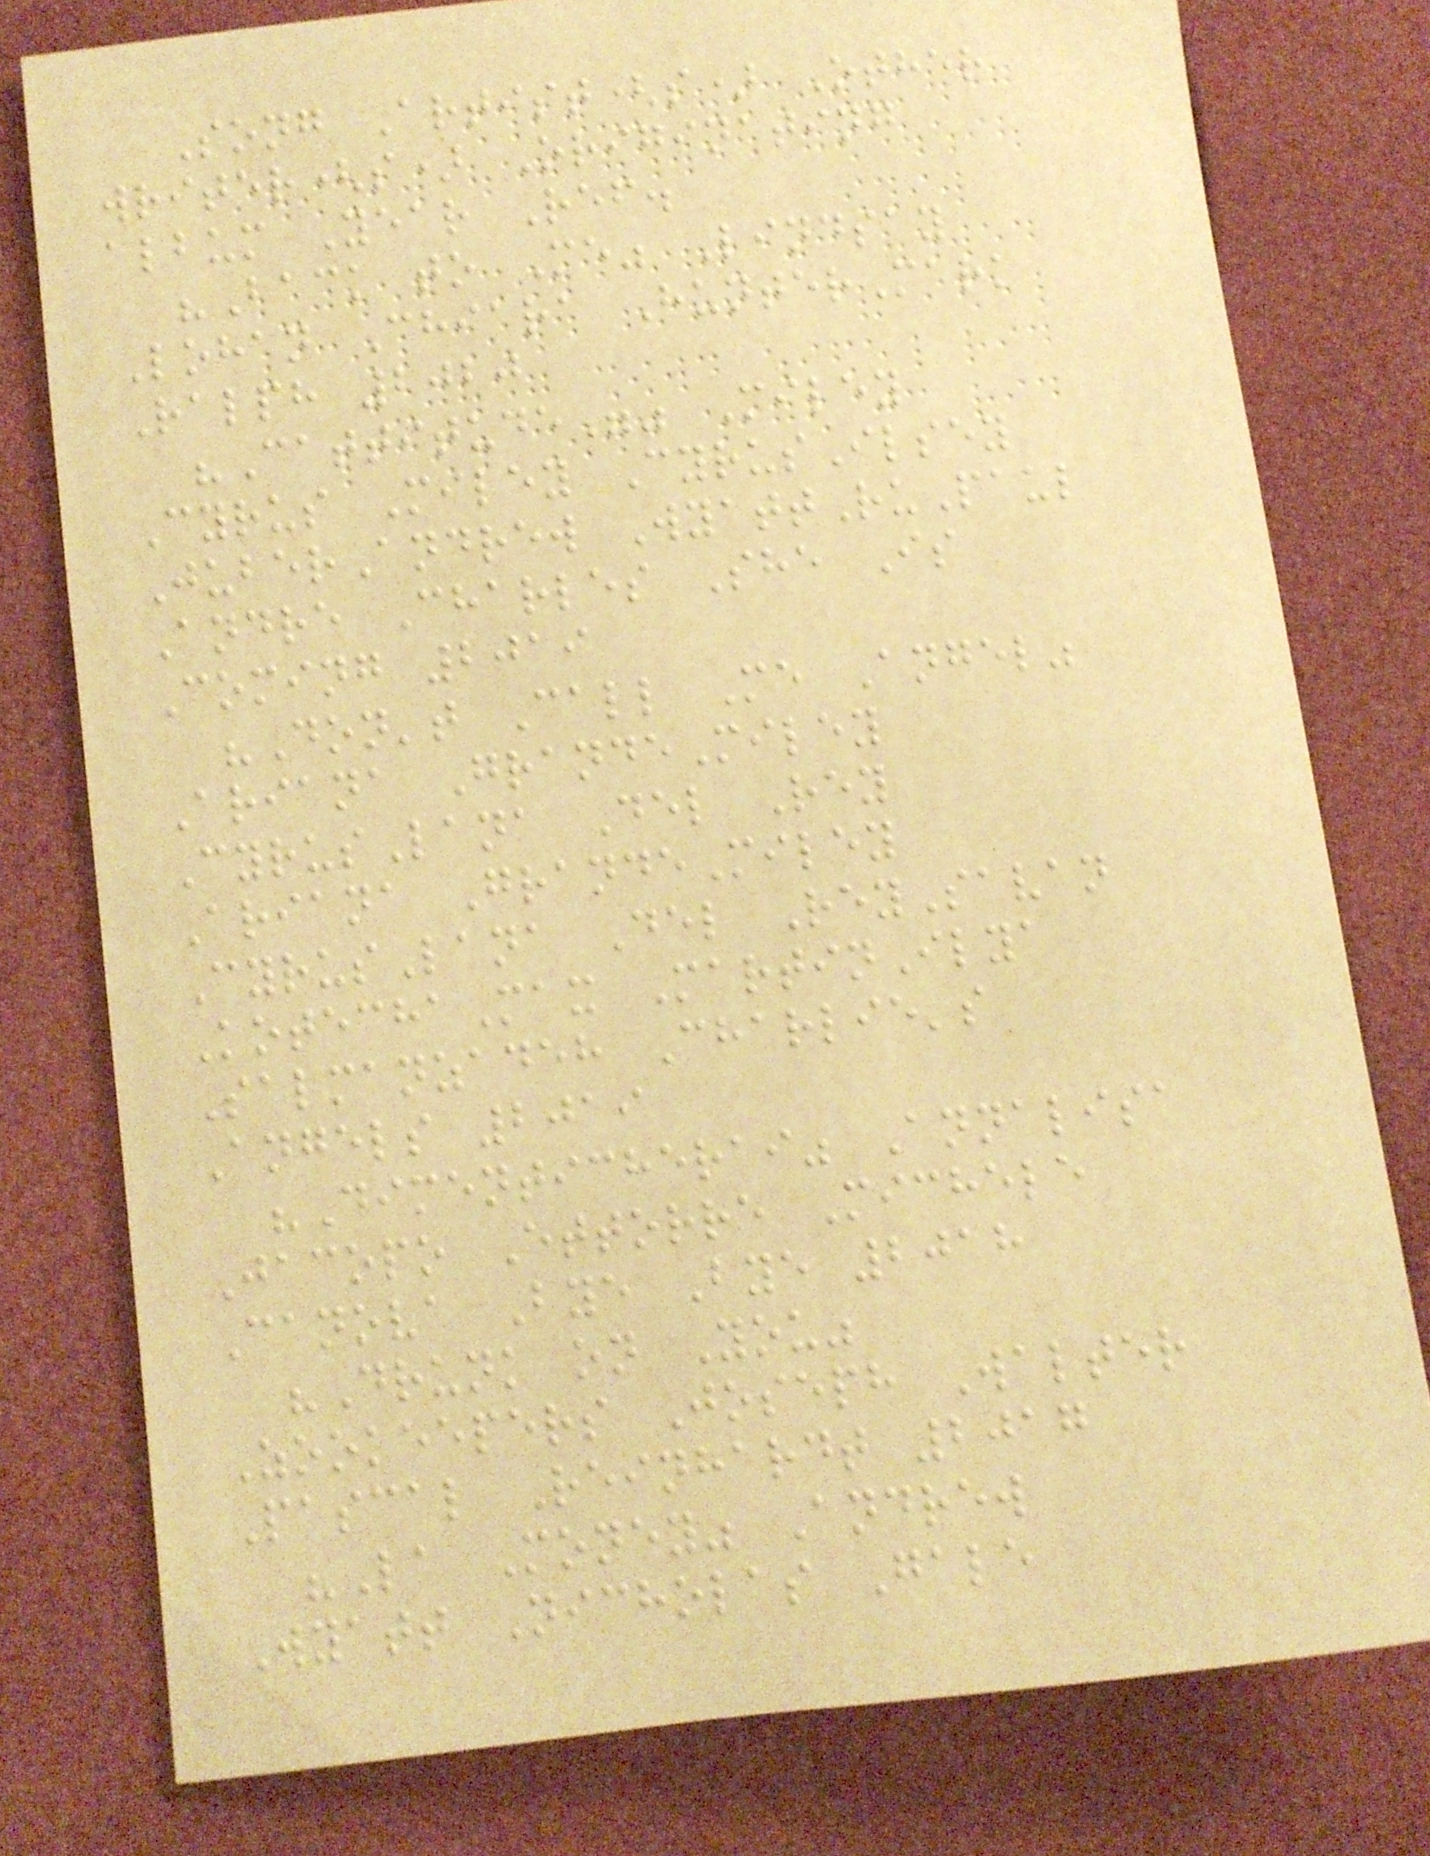Song Artist(s) Other
writer(s) Originating
album Year Ref.
"Back to Me" Lindsay
Lohan Chiara HunterMark
Ralph 2020
"Cattitude"" Miley
Cyrus Miley CyrusIlsey
JuberAndrew WyattRuPaul
Andre Charles She Is
Coming 2019
"Don't Call Me Angel"
Ariana GrandeMiley
CyrusLana Del Rey
Ariana GrandeMiley
CyrusLana Del ReySavan
KotechaMax MartinIlya
Salmanzadeh Charlie's
Angels 2019
"Dimenticherai" Annalisa
Jacopo Ettorre Michele
Canova Bye Bye 2018
"Drunk on You"
Zookeepers Joseph Walter
Pascal Reinhardt 2017
"La Money" Andrew
Wyatt Nicholas Gale
